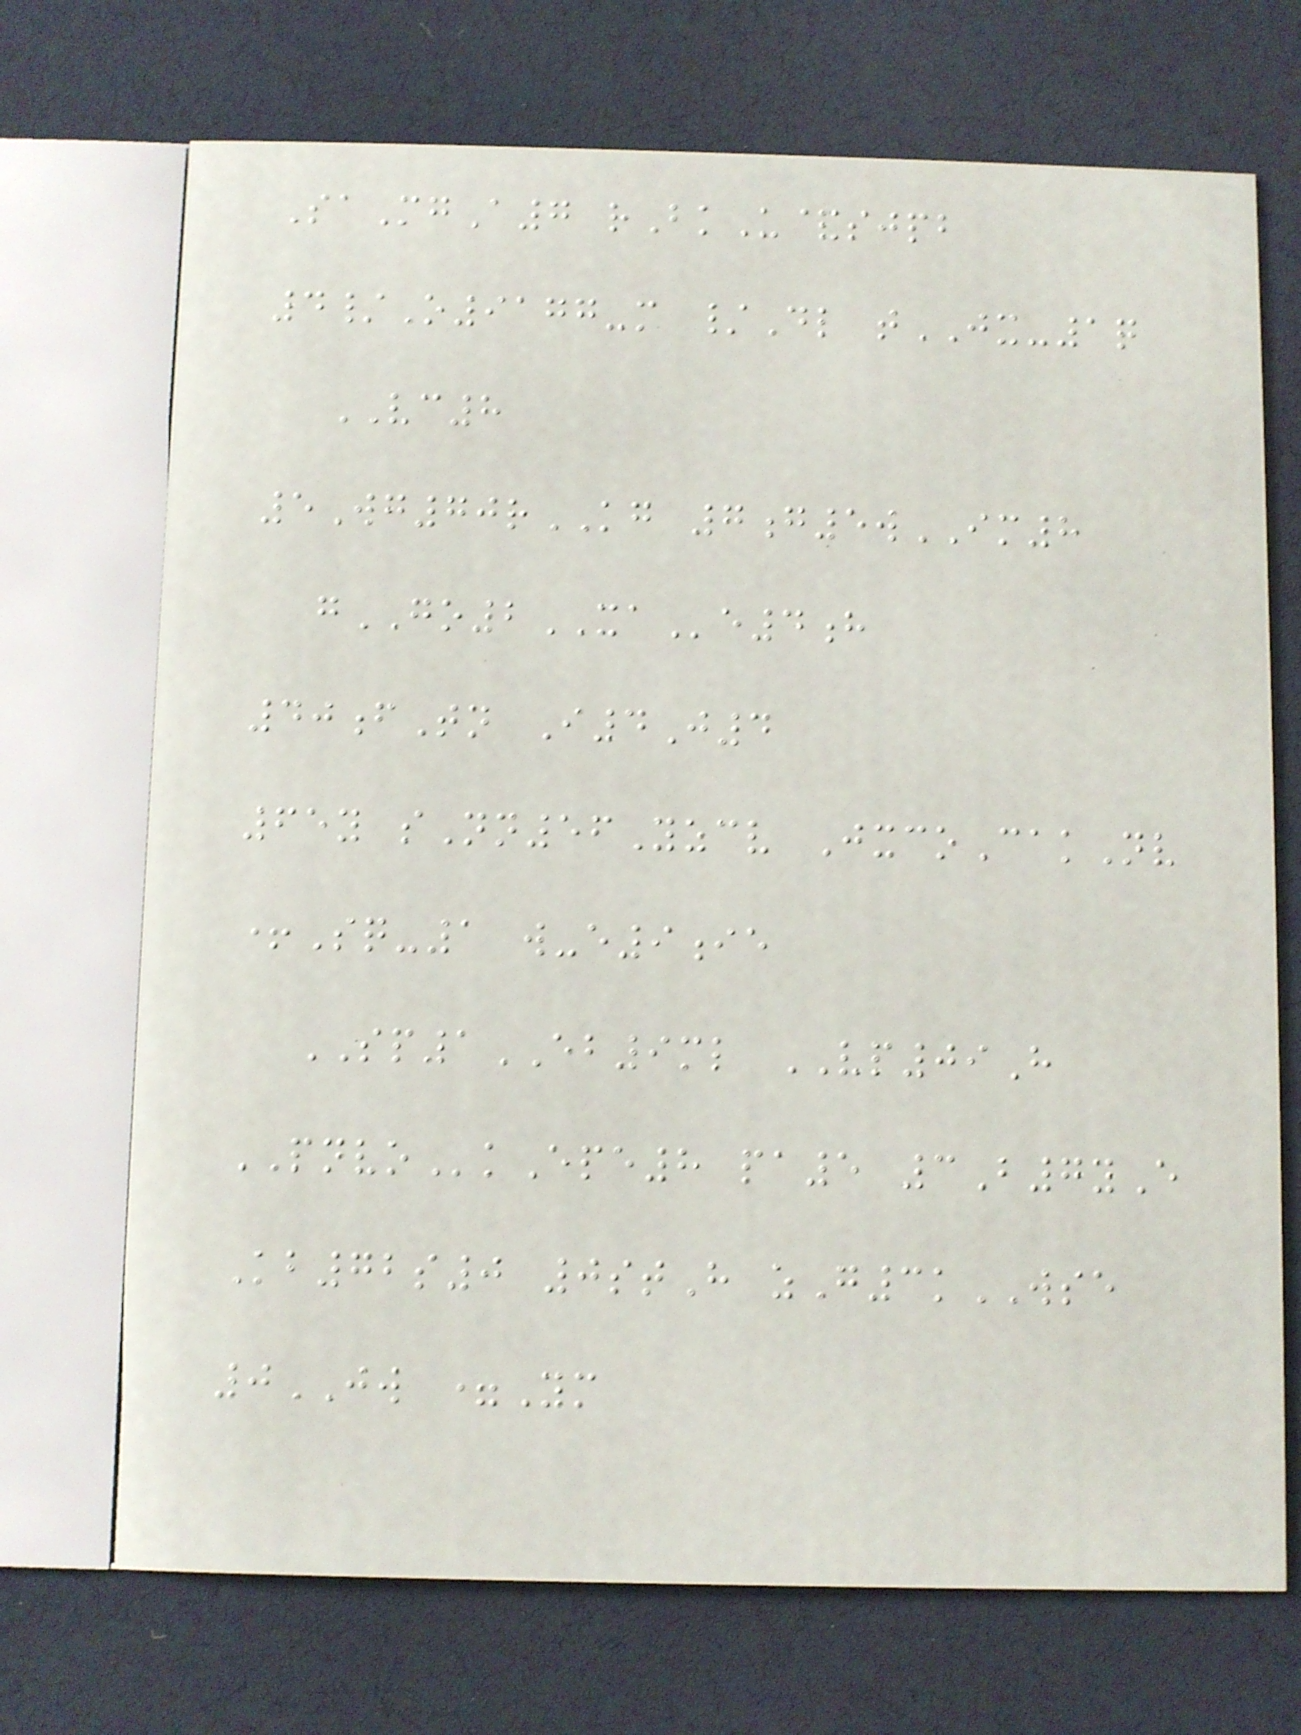SaMgA7 rBkU&sjpb
4/O9177-m /Dl tJX-1q
VC8
5Wg70rKG 7g5wIM8
gGO2XAe4h
40fTn I4J4
65y sNn56Yzcv JxcoCakNv
+Sq-1 w-e9ie
SP1EB9ml VP09H
PNVOkEpe8 pa5 3B7yE
Kb72s0 0stH zG3kWSE
0JW =Ym
